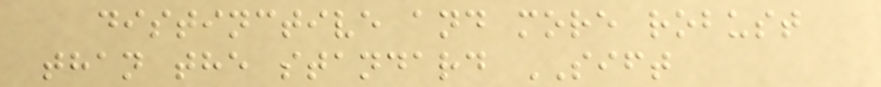distinctive and more robust
than the standard SIFT
